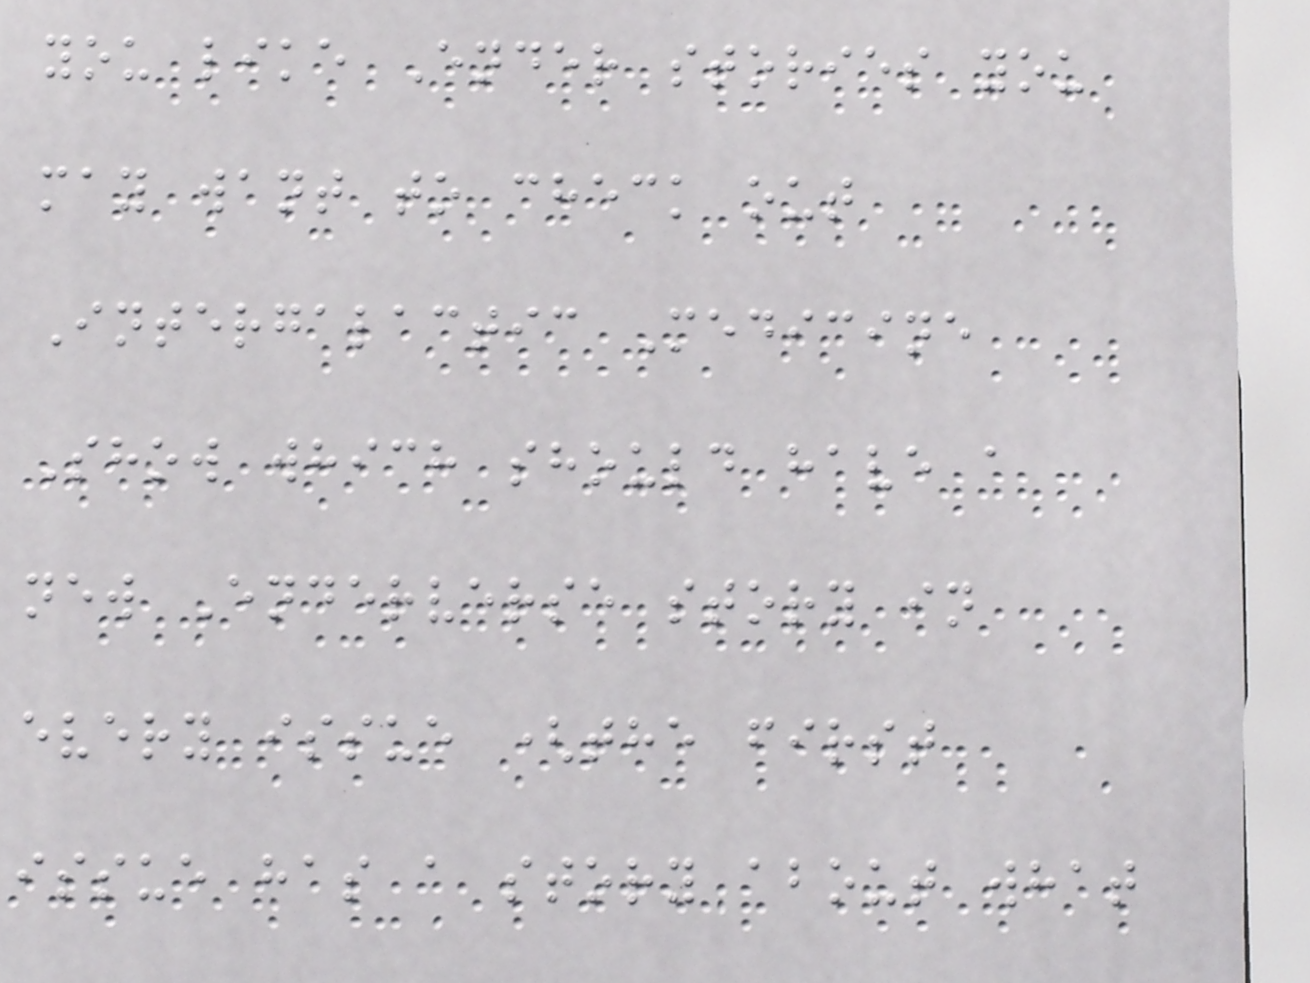you like Ender stories you
may want to check out
Intergalactic Medicine
Show which should have a
new Enderverse story in
every issue (the first
issue has a story about what
